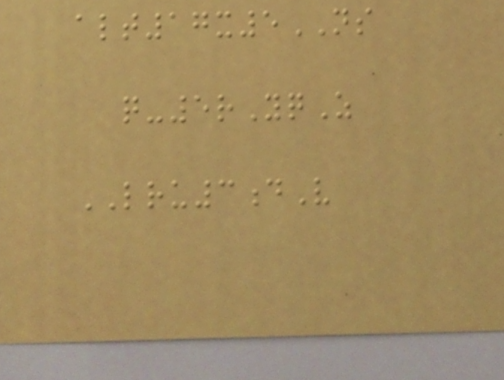alt17x5NS
q-5rYqZ
LRU3dV
